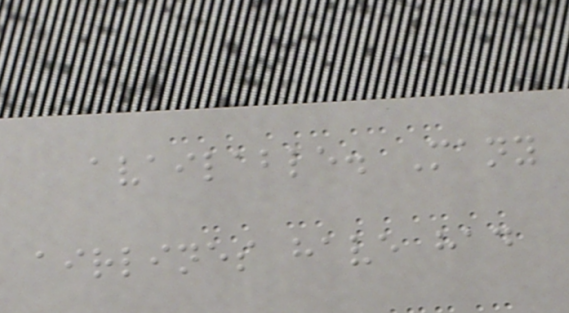available. Many
airlines have had
